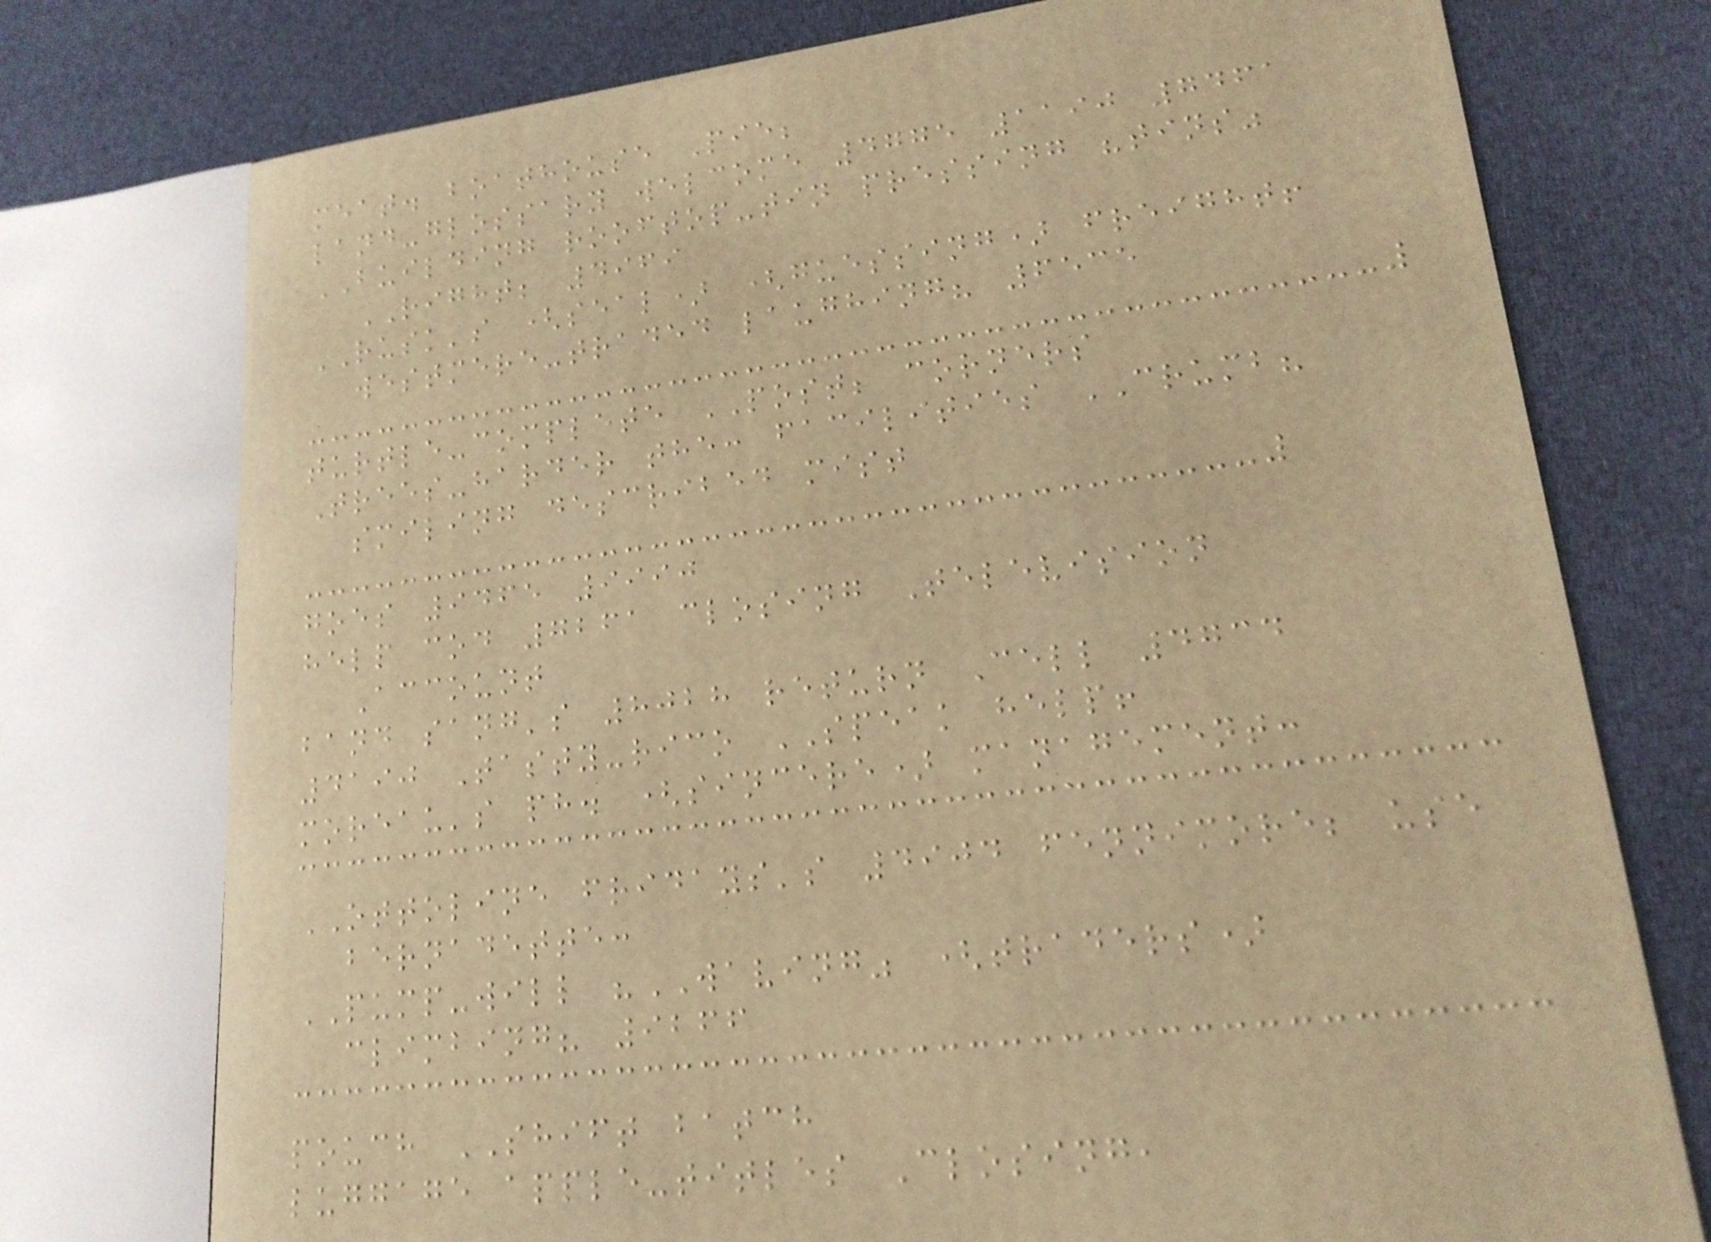meat. boathouse Pie;
land-glossary welcome 4775 1190 7461
BUILDING rooftop-tin pressing "tins"
RIGHT; 4969
RUSK's (seal) (guessing) freight!
westmere-traded laughing? 6535
turtle-complete POST; corners
Trees-harder the: facilities CRUMB?
smiling described mist
goes 9465 9990
help cod 7261 closing Television
Account
band sang's 8028 return Cell 4734
4190 Tasty-rico SPEAK help!
moreau's ph. (sincere) management:
OTTOLINE fridays's 4904 fennimore; use
bernadette:
PUMP-will "WAVING" (traders)
climbing? 9266
pouch SHIFT batch
luggage apple-titles Closing,
